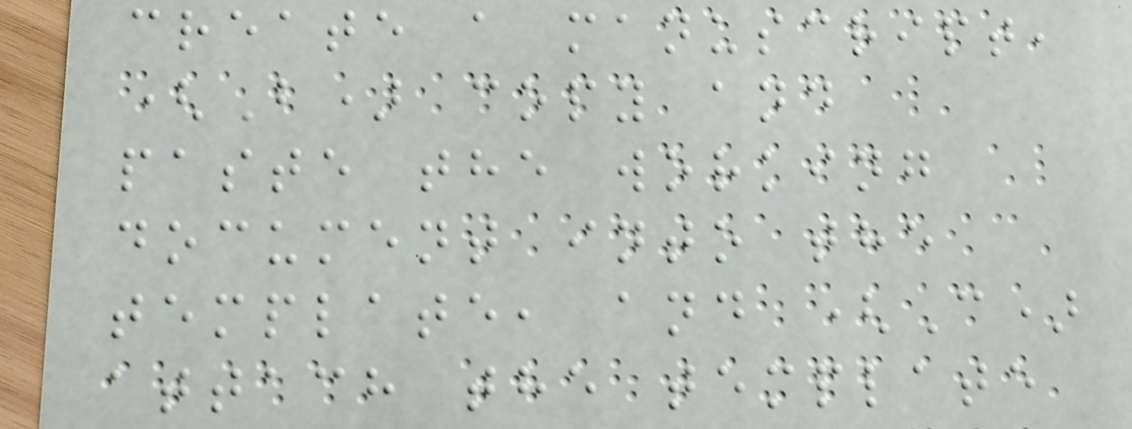create a manuscript,
(B) copy and
paste the working
document into the
template, and (C)
attach the template
